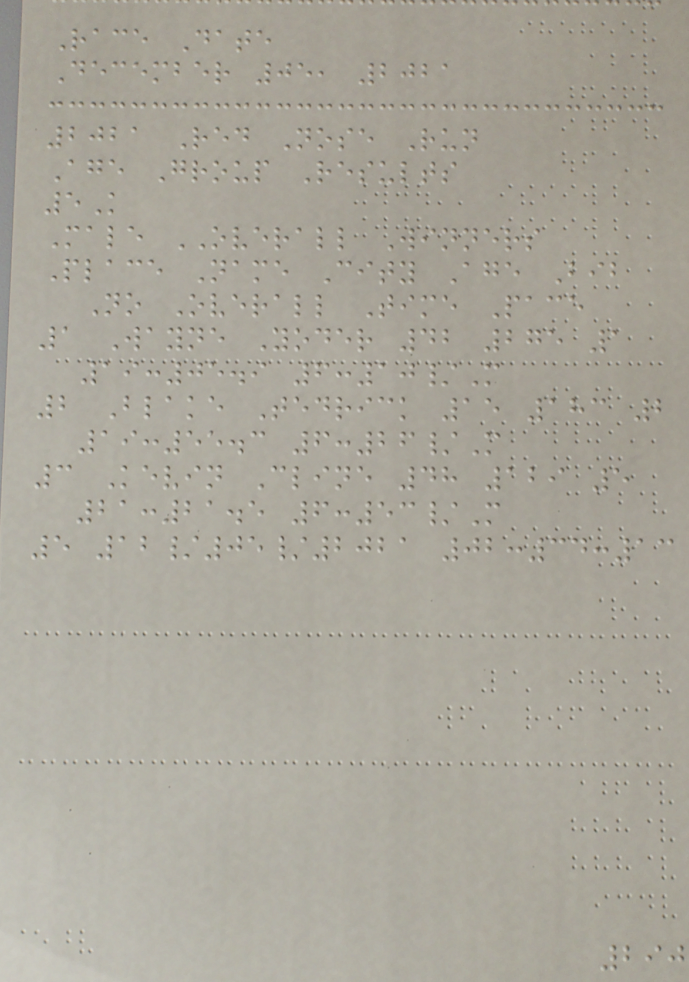Race Date
December 05, 2021
2021 Red Nose Run
Age Group Results
5K
Male OVERALL Winners
Place Name City Age Bib
No Overall Time Pace
1 Wayne Yoder 42 275 1
19:05.9 6:10/M
2 Blake Tedrick 15 183 2
19:55.3 6:26/M
3 Kevin Cline 48 129 5
21:21.5 6:53/M
5 12/05/2021 02:34:13
290
